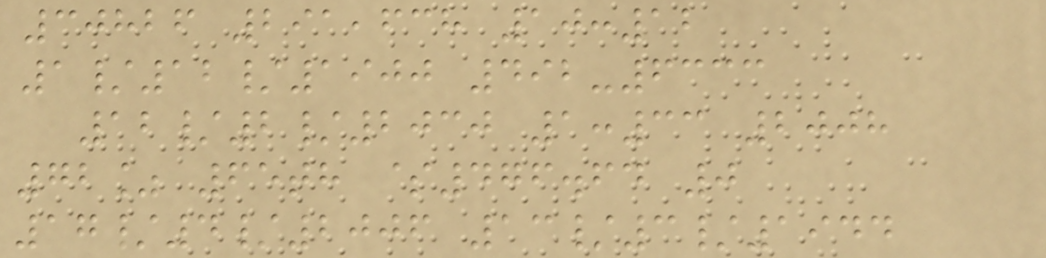30826 291,638 10:12
1/12/1900 492-6333
12/2/2030 1:33 2008
72% 65th $476.64 0
17/4/2006 13/3/1944
